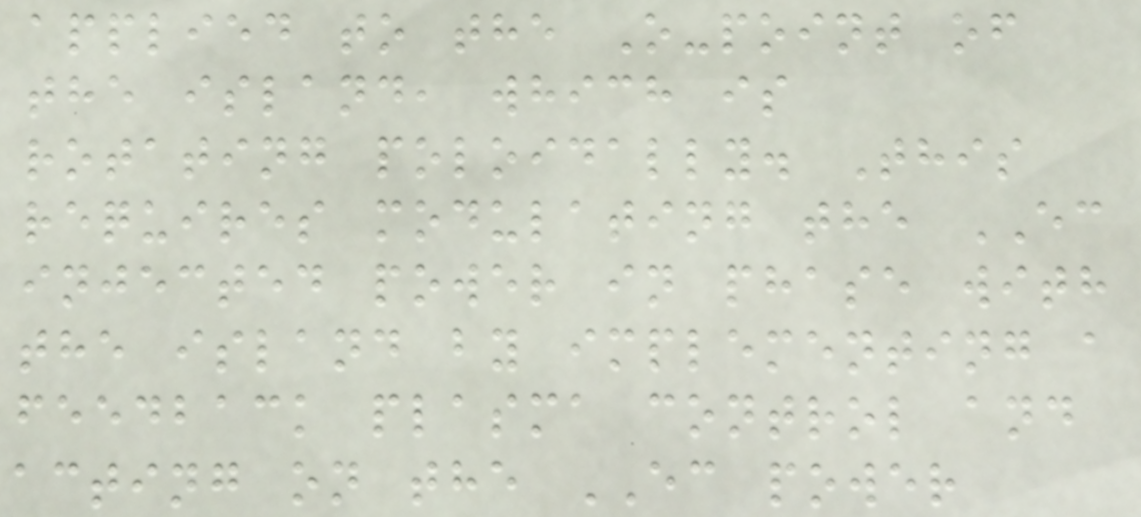applied to the O-point of
the island, which is
rotating poloidally. This
requires modulating the EC
injected power in phase with
the island by implementing a
feedback plasma control and
acting on the EC power
